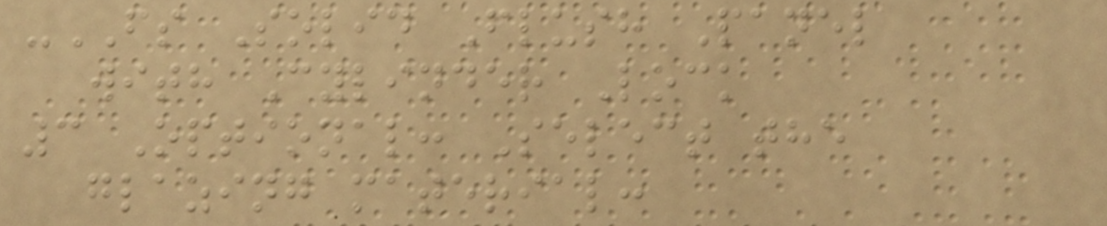-FS Solid Flush Panel
with Cylinder Lock
3 Optional: Select the
glazing material:
